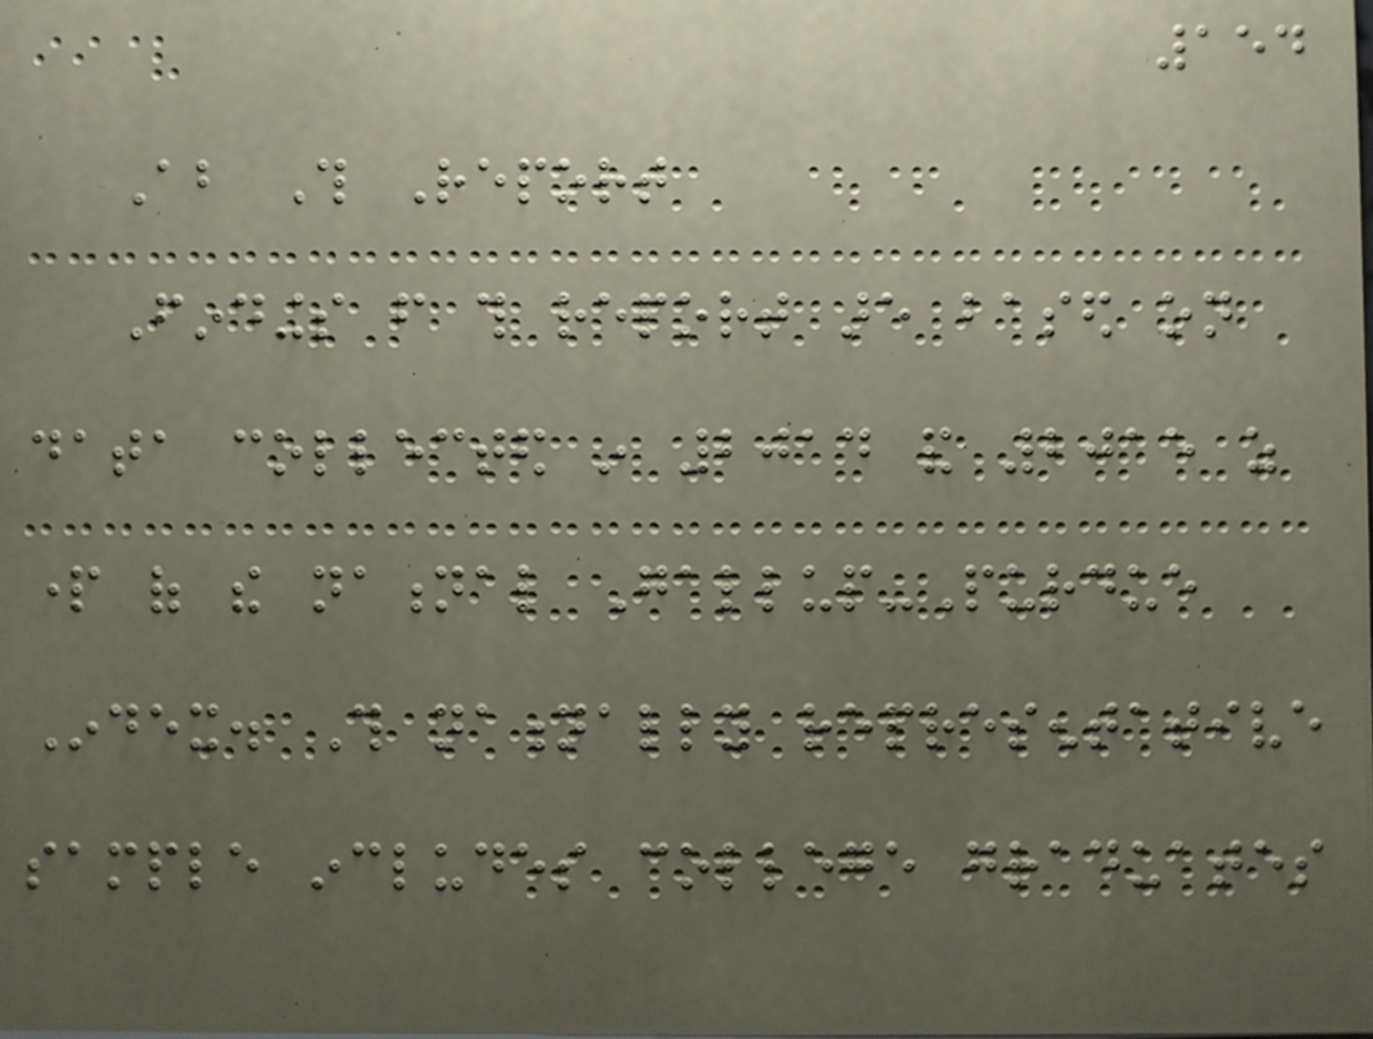154
About This Report
Findings from this report are based on
data collected in 2014 and 2015 as
part of the national Gallup-Purdue
Index. This nationally representative
sample includes college graduates
